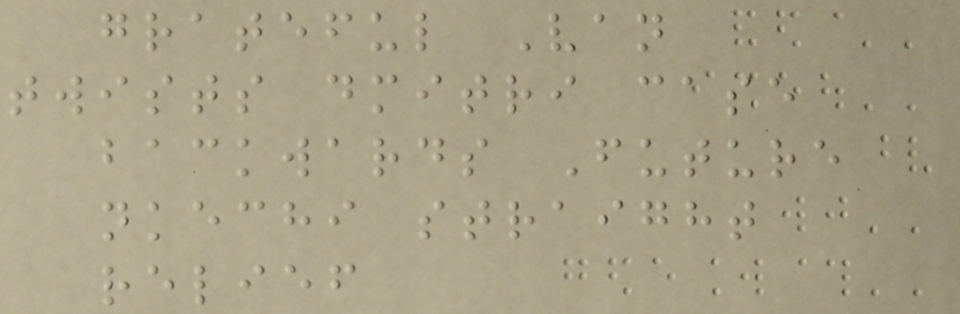grateful Van
twists dmitri case
backwards Future
nkechi straight
relief
